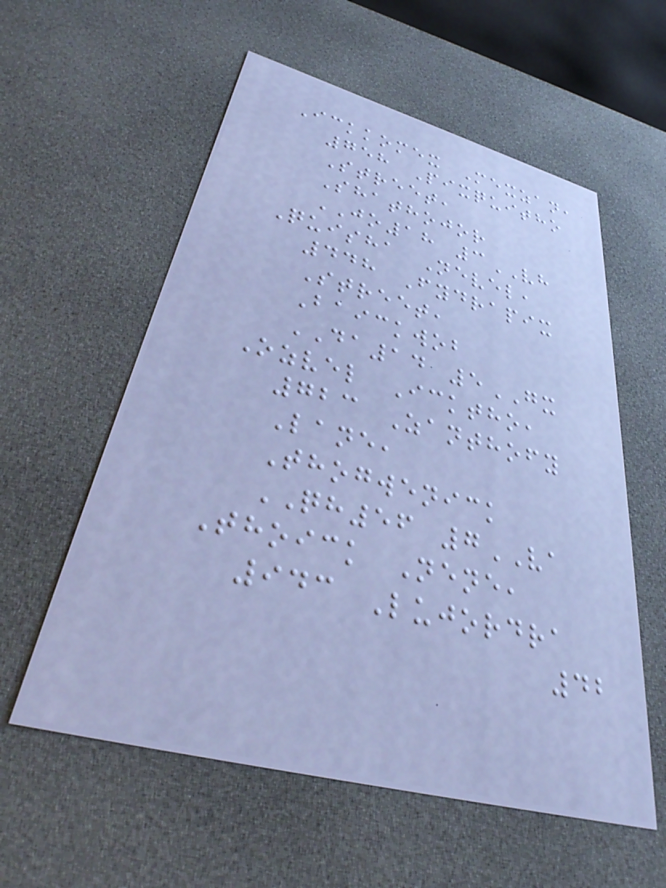Ickkomex Mexzan,
758 Pixquitho
Street,
Shathojor
JO18 3VH
Quisha Nevel,
448 Fydrapix
Street,
Baickwob
DA14 5GX
Ozvel Icktho,
723 Zanthofy
Lane,
Thogwenick
QH56 7VA
Thoick Nene,
943 Lujordra
42
